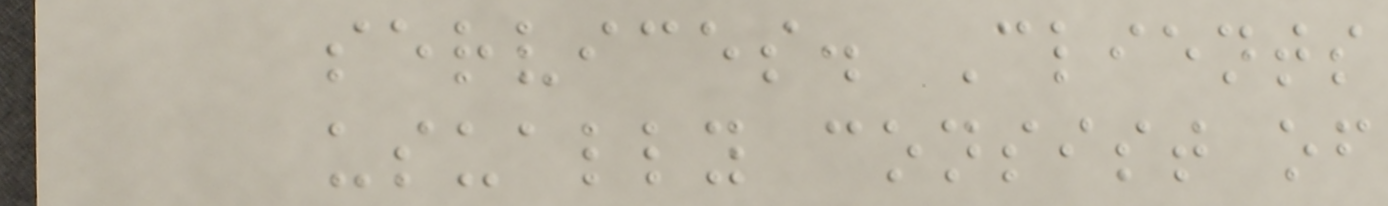services. Clients
usually consist of
